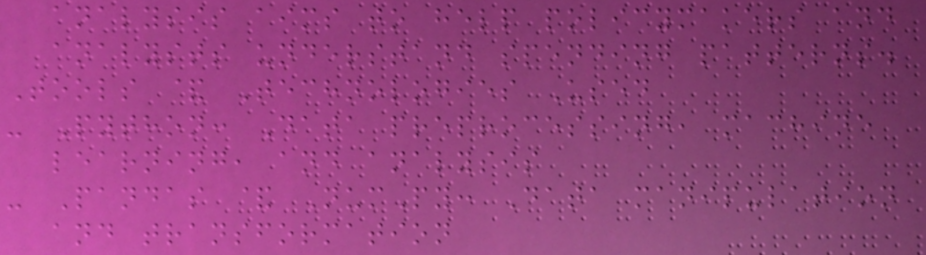analysis aims to help policymakers and
analysts understand spending patterns.
Tools & Technologies Used
- Python: Data preprocessing, machine
learning, and analysis
- Pandas & NumPy: Data manipulation
and transformation
